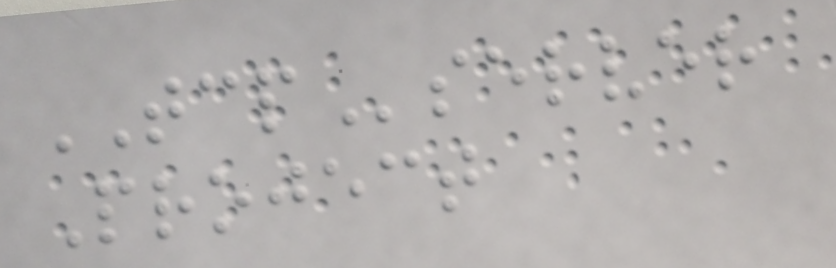TCPserver
Project
